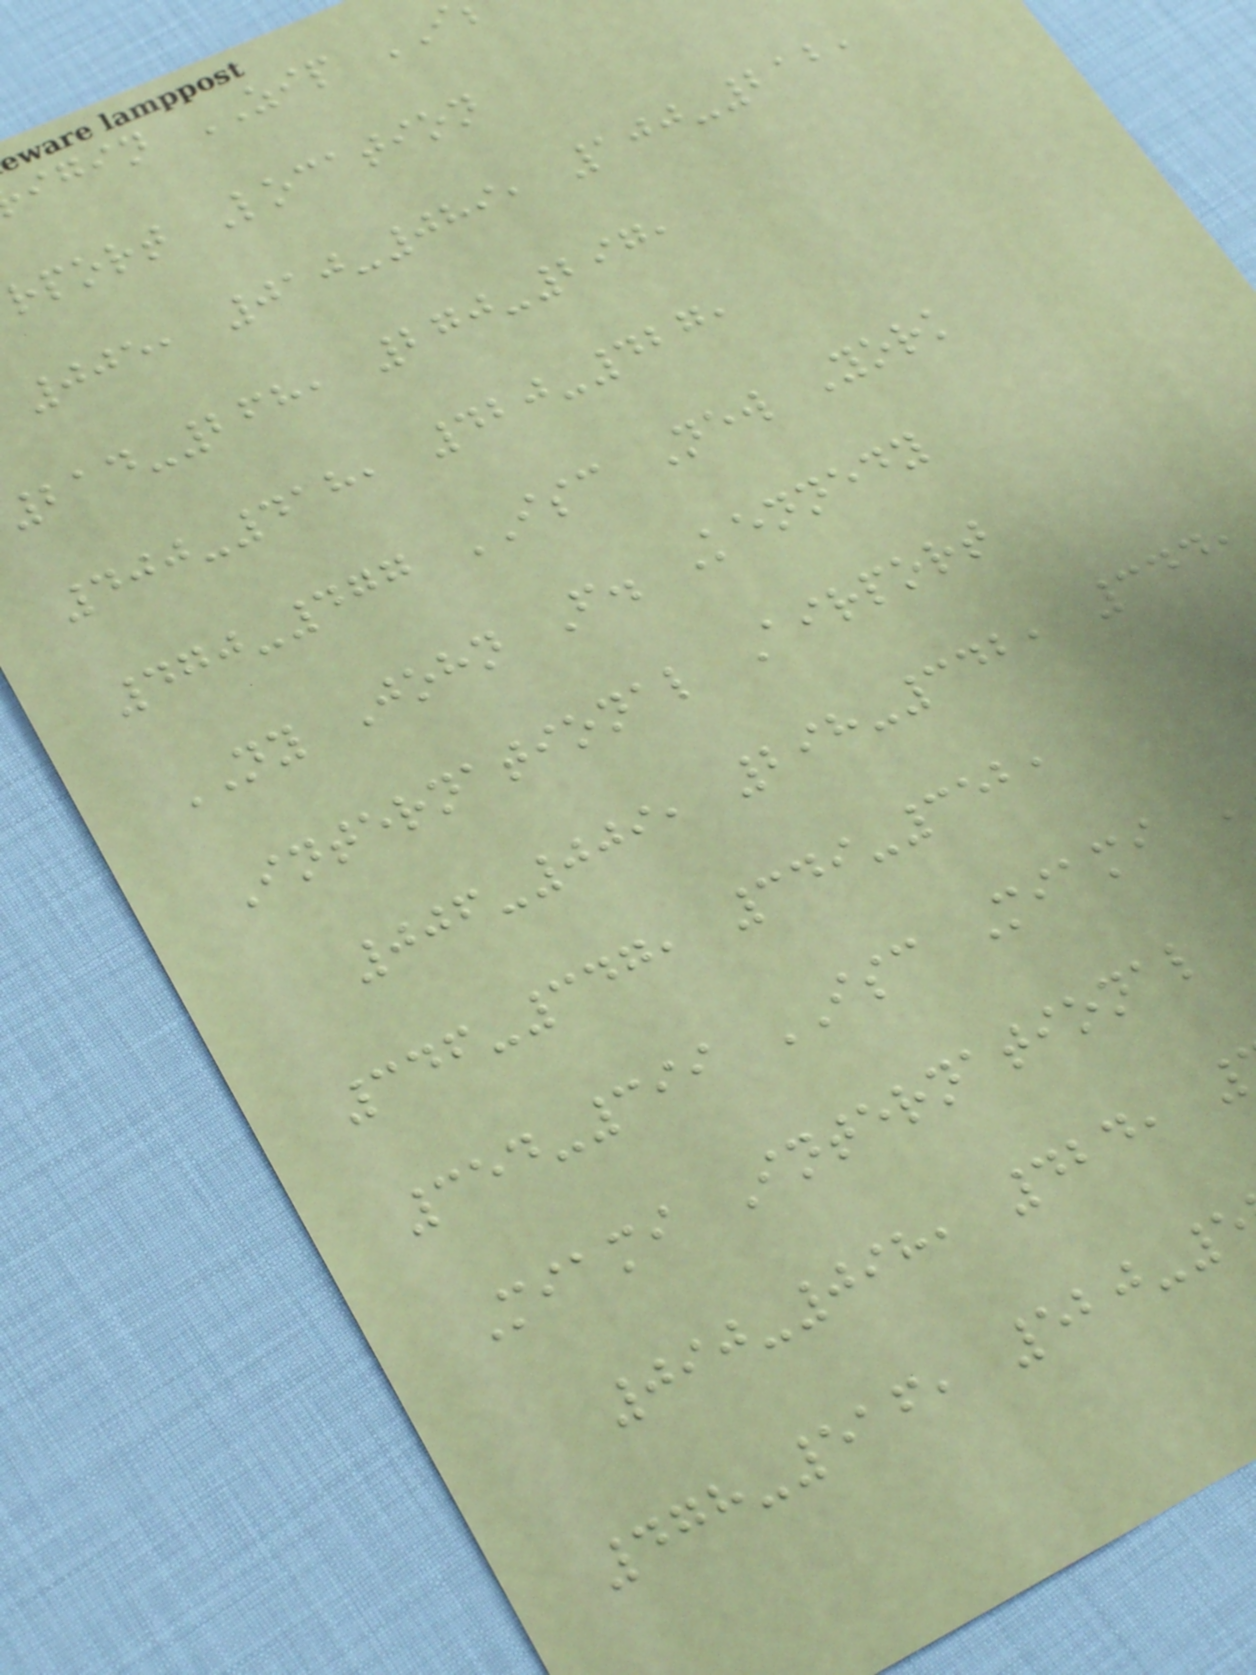igin ZIP
rport Location
005, 010-089, 100-212,
214-268, 270-297,
400-418, 420-427,
470-477 ISC New York
NY John F. Kennedy
International Airport
006-009, 298-342, 344,
346-347, 349-352,
354-399 ISC Miami
Miami International
090-098, 424,
478-516, 520-
